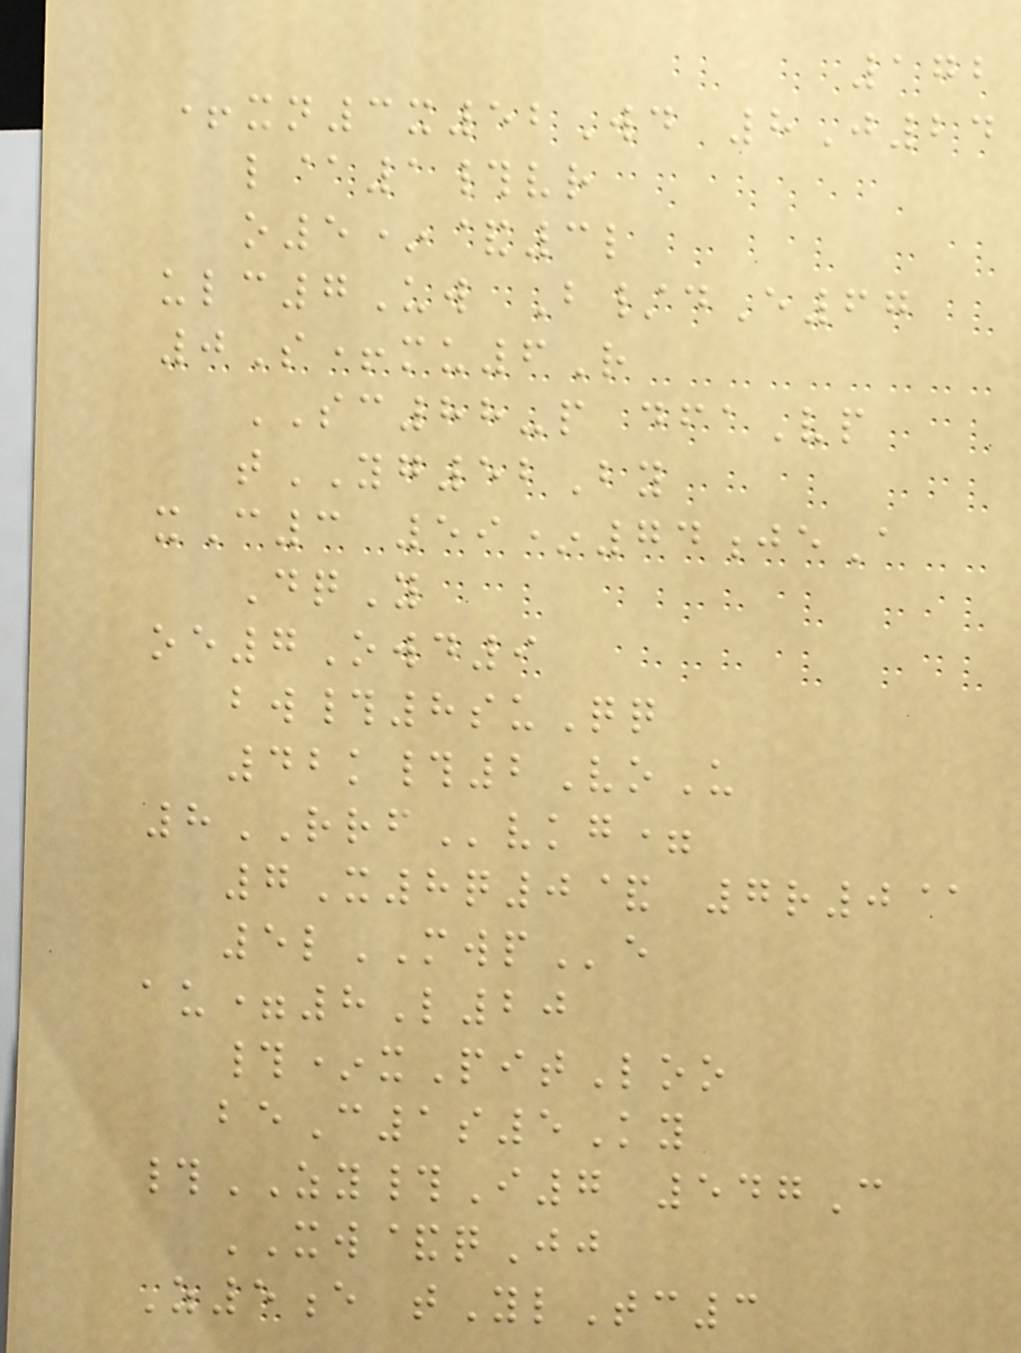172
+xn3x52Wd 8J24
l@1#vr
o5*&3l
ulc7Uw B/dE67
0S+mu6R
SC88-p dfaVp
tYG52By
xC3 59*74jeA
DqY
oe7Owd9
bw#8suQq
42k#2VoU
8RRFvkg=
7X8q0& 7r0@
5lMWPe
au=8L20
#*xPitLoo
beC1s5Ky
#ZY#I7 547C
XW&qJj
Z5e tYlTc3
